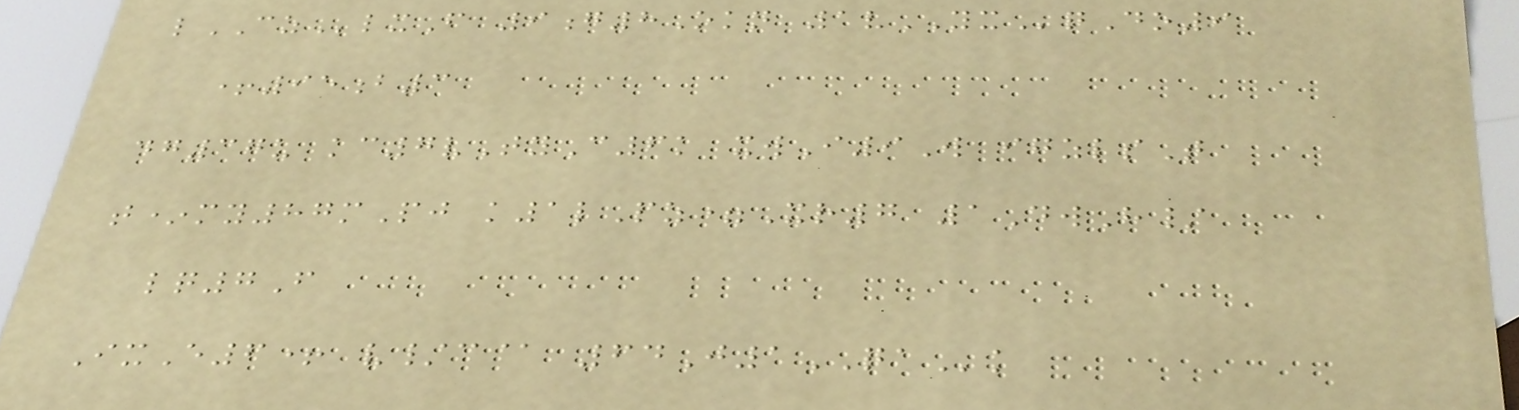lCZlxF 9g8Okn 1vYXqDo9
+95b3
dg37u kc7vTyC6k xwI9W igzlsT
t*my87mPj k1lPz=Xr7 1DwH/
lq7F
IxE6+ v/c@ 64J1QAk
